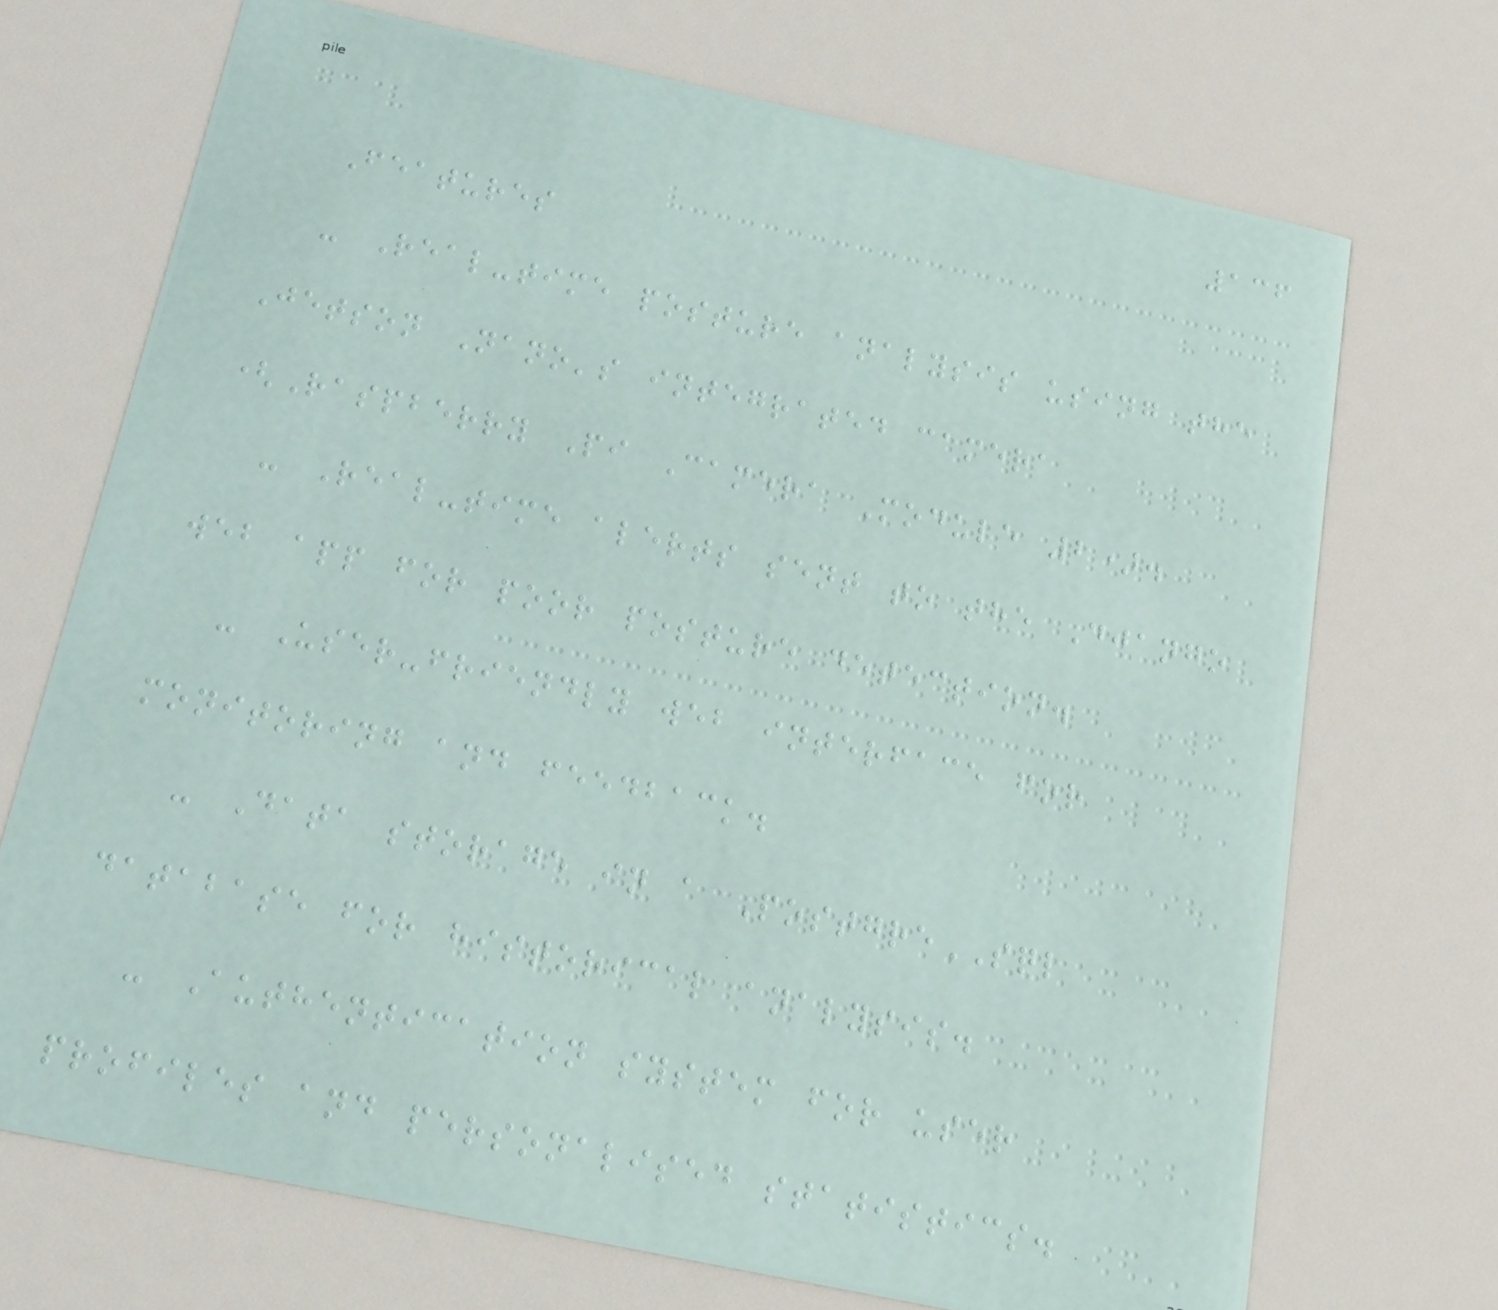136
Features
- Real-time posture analysis using the
Jetson Nano's integrated camera
(Raspberry Pi Camera Module 2).
- Real-time alerts sent to the Django
web app for poor posture detection.
- User-friendly web interface for
monitoring and feedback.
- Data storage in a PostgreSQL
database for historical analysis.
- Authentication system for user
profiles and personalised statistics.
